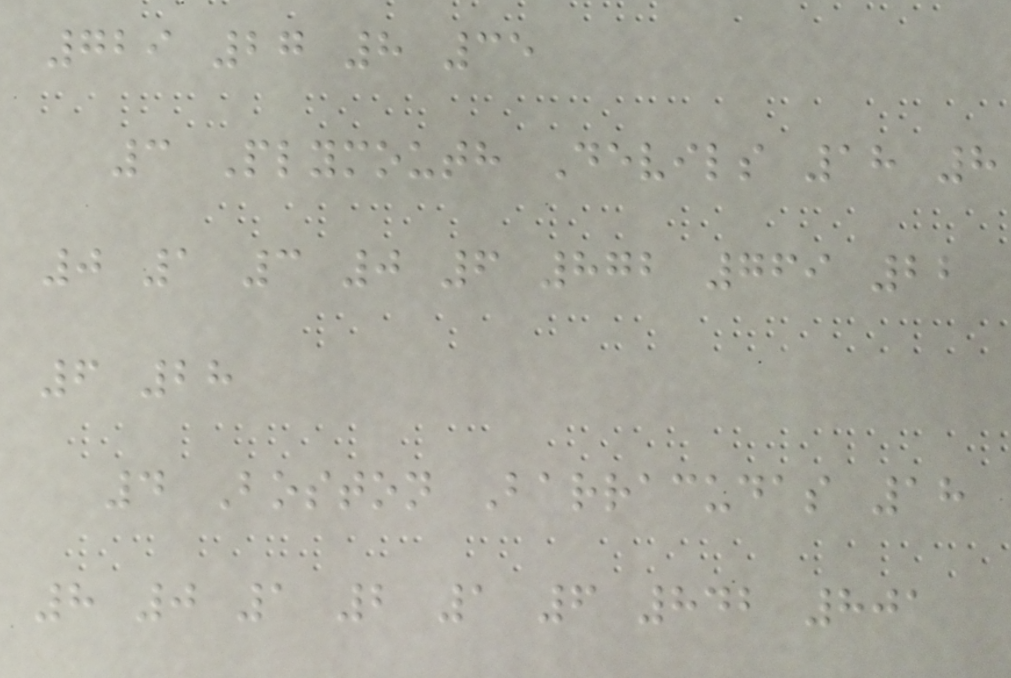729 27 8 35
3 Plymouth Devils 18 8
0 1 3 0 6 872 769 22
6 28
4 Boston Barracudas 18
8 0 1 2 1 6 842 801
